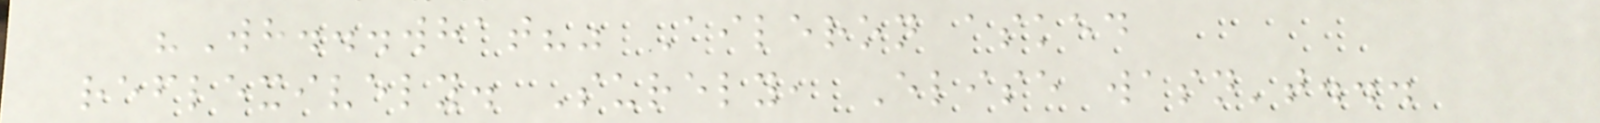"Wh...what?" Aileron asked
reflexively. Surely, Elise wasn't...
